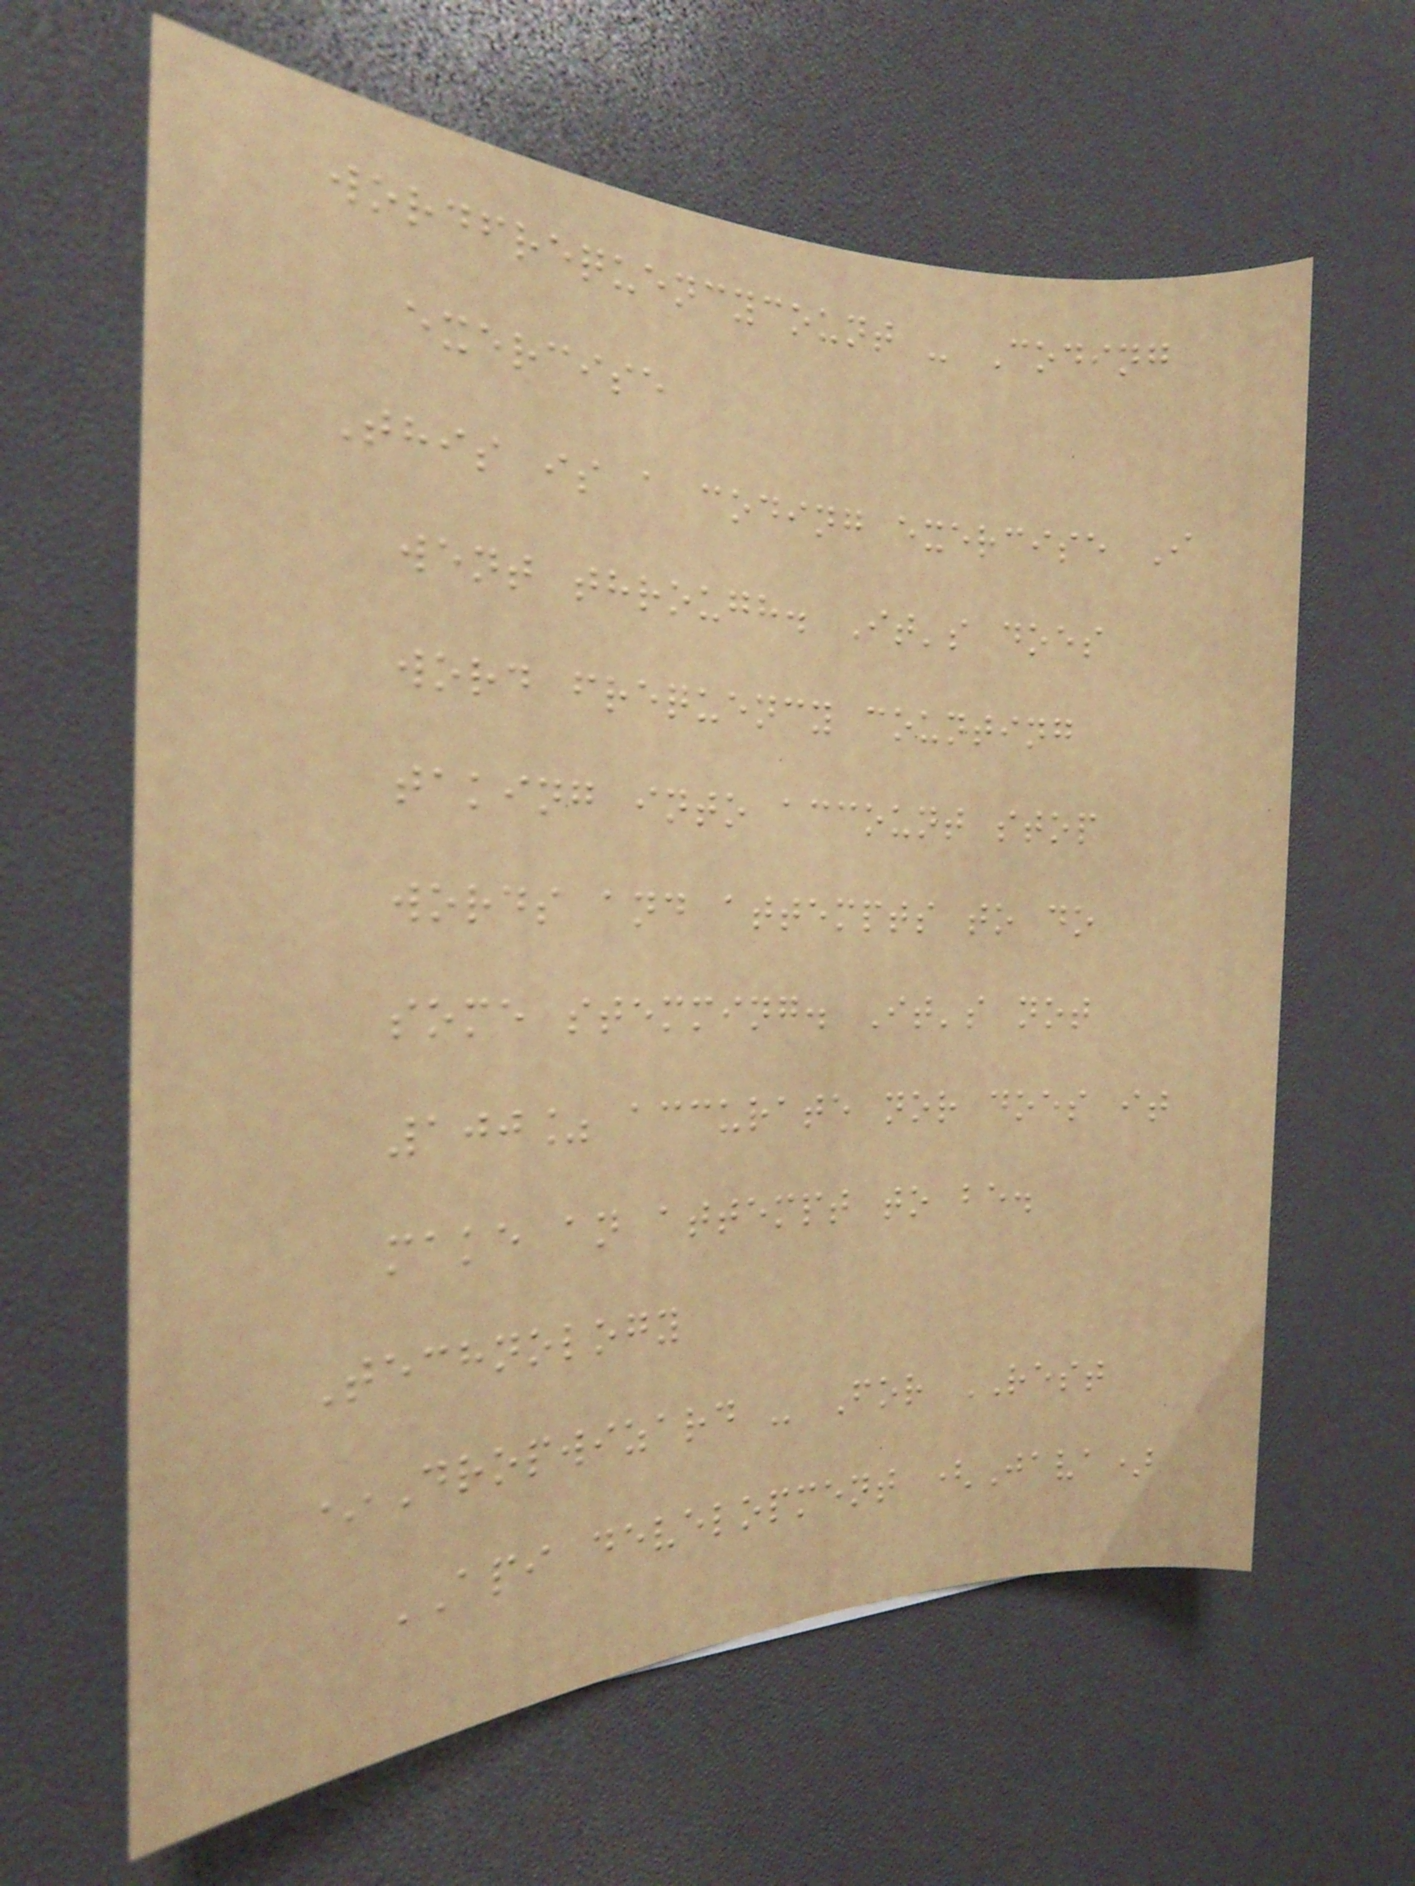wordfrequencycount - Coding
exercise
This is a coding exercise I
went through. It's does
word frequency counting
taking into account stop
words and attempts to do
some stemming. It's not
100% accurate nor does it
make an attempt to be.
Technology
*Dropwizard - For REST
API development (Java)
